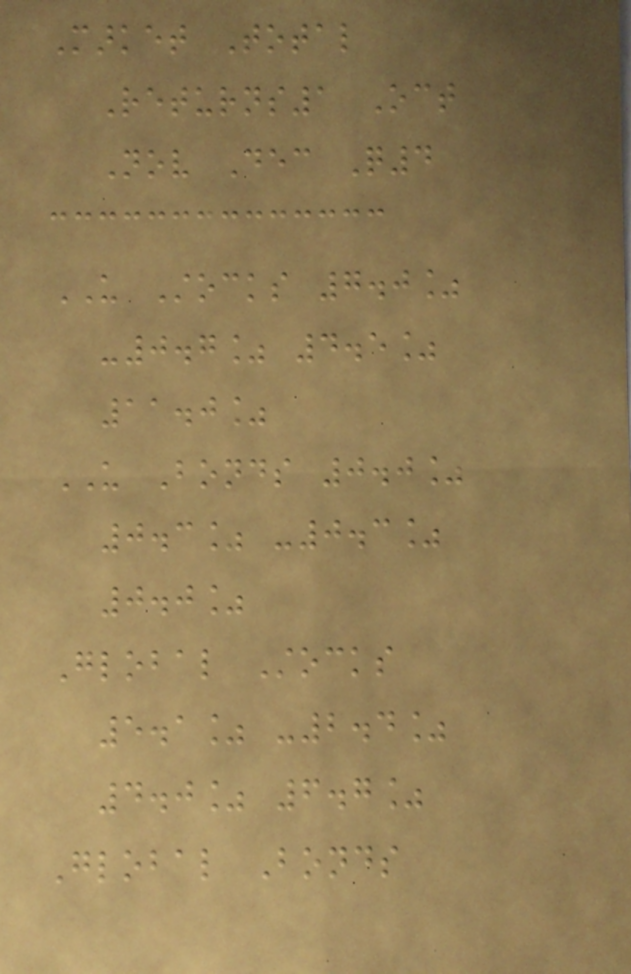Market Total
Returns1 Oct
Nov Dec Q4
US Stocks 7.0%
-0.7% 4.5%
11.0%
US Bonds 0.0%
0.3% -0.3%
0.0%
Global Stocks
5.1% -2.4%
4.0% 6.7%
Global Bonds
